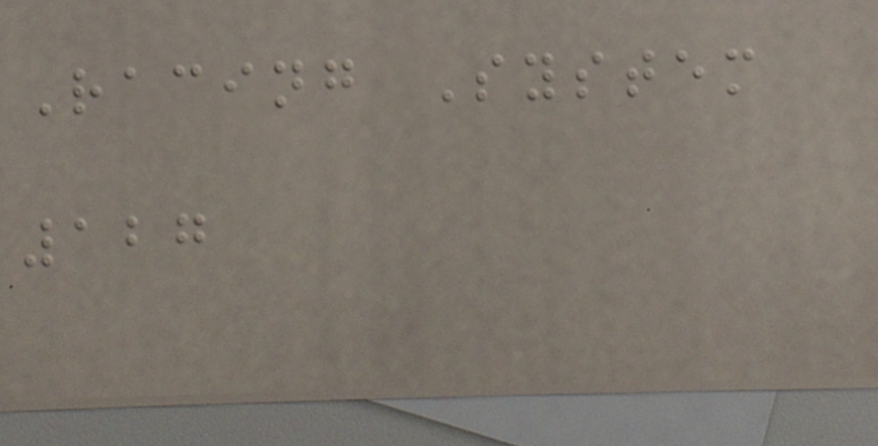Racing System
127
